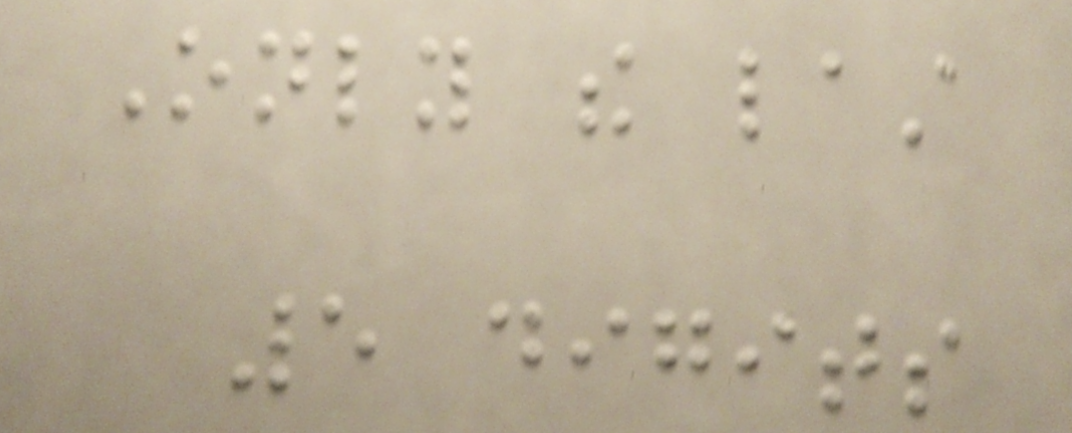Only the last
5 digits
